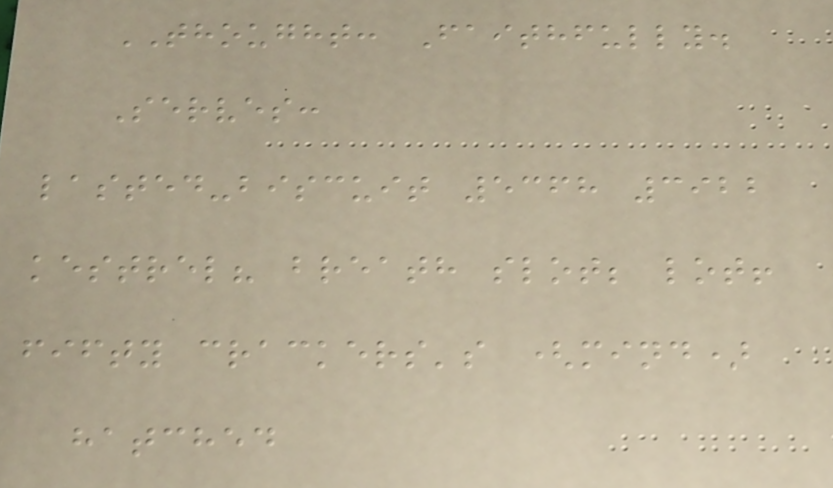THOUGHT: Faithfully.
Serves:
lasted-biscuit 5368 3922
kestrel? breath slot; lot!
fifty crackers's (mind)
hatched
